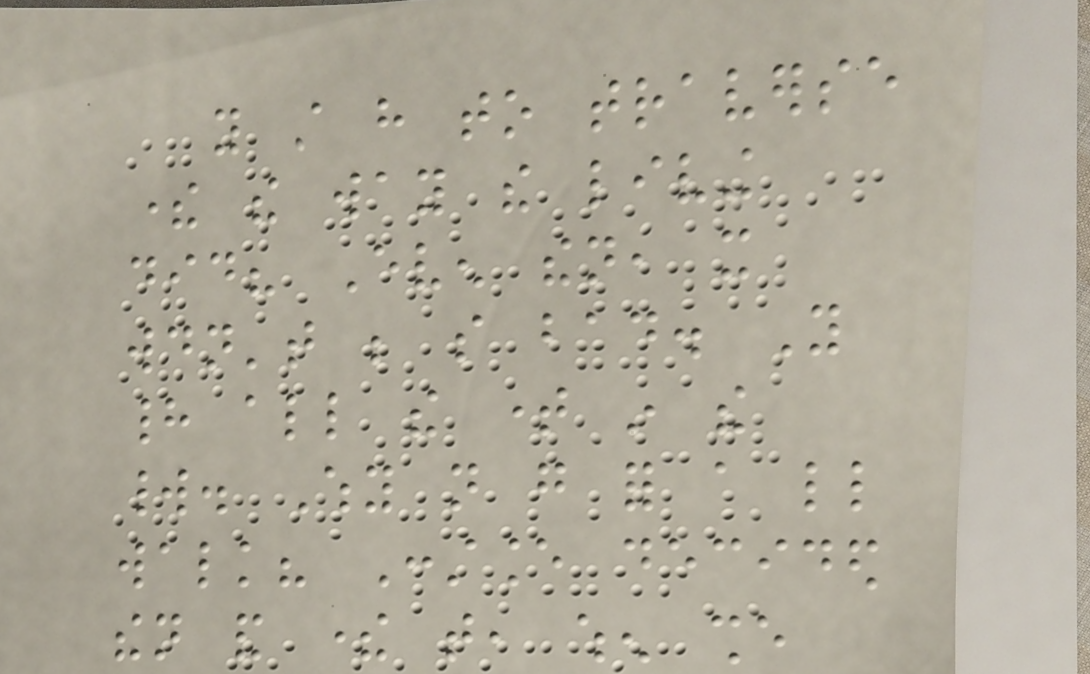you still have to traverse
there the way the living
did? Even then, it
wouldn't be so bad. You
had all the time in the
world. Why not go for a little
walk? Constance decided
then and there that, when she
